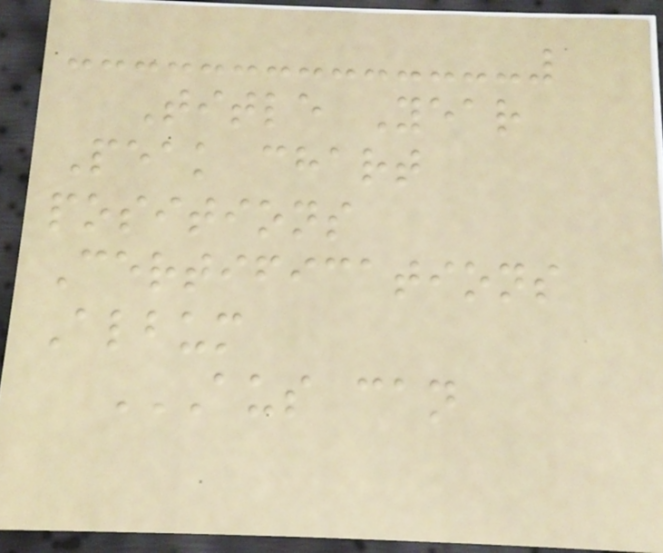Title Year
Peak chart
positions
Certifications
Album
AUS CAN
